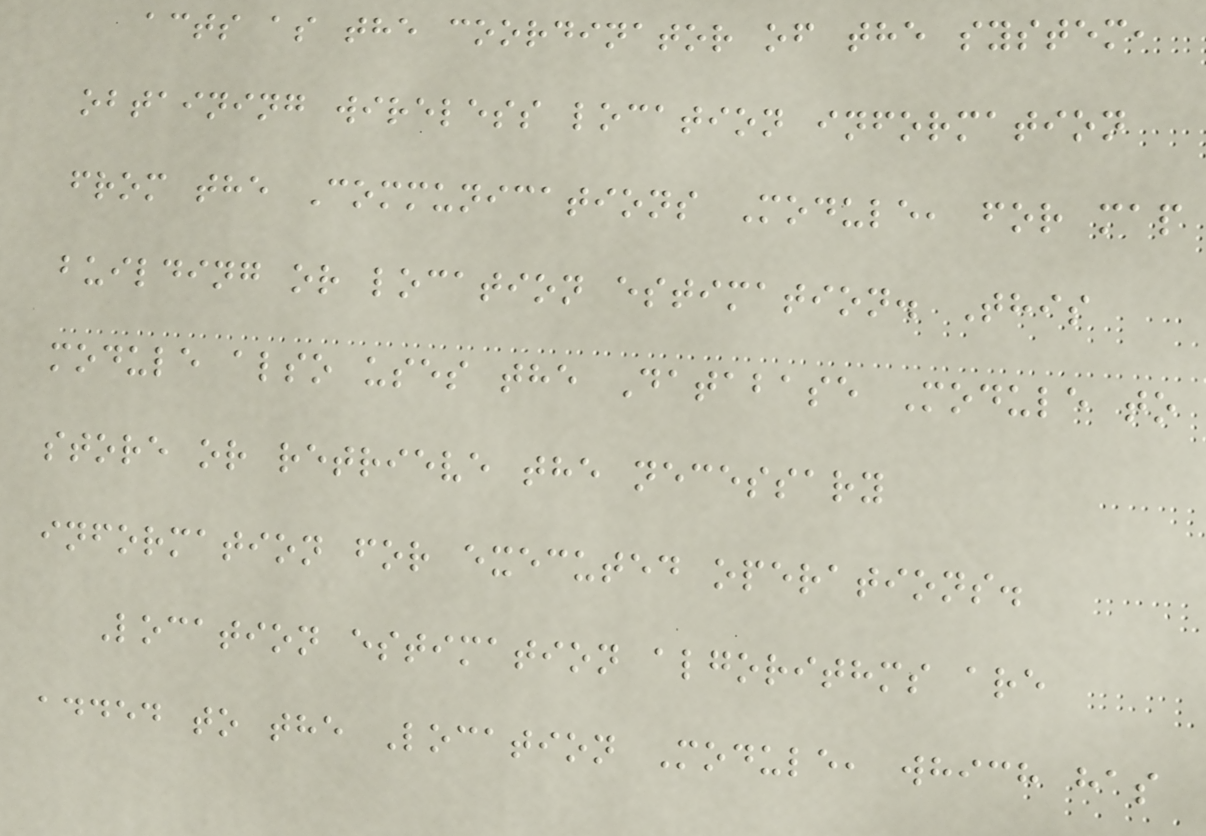acts as the coordinator of the system,
obtaining wireless location information
from the Communications Module, for map
building or location estimation. This
module also uses the Database Module to
store or retrieve the necessary
information for executed operations.
Location estimation algorithms are
added to the Location Module, which has
